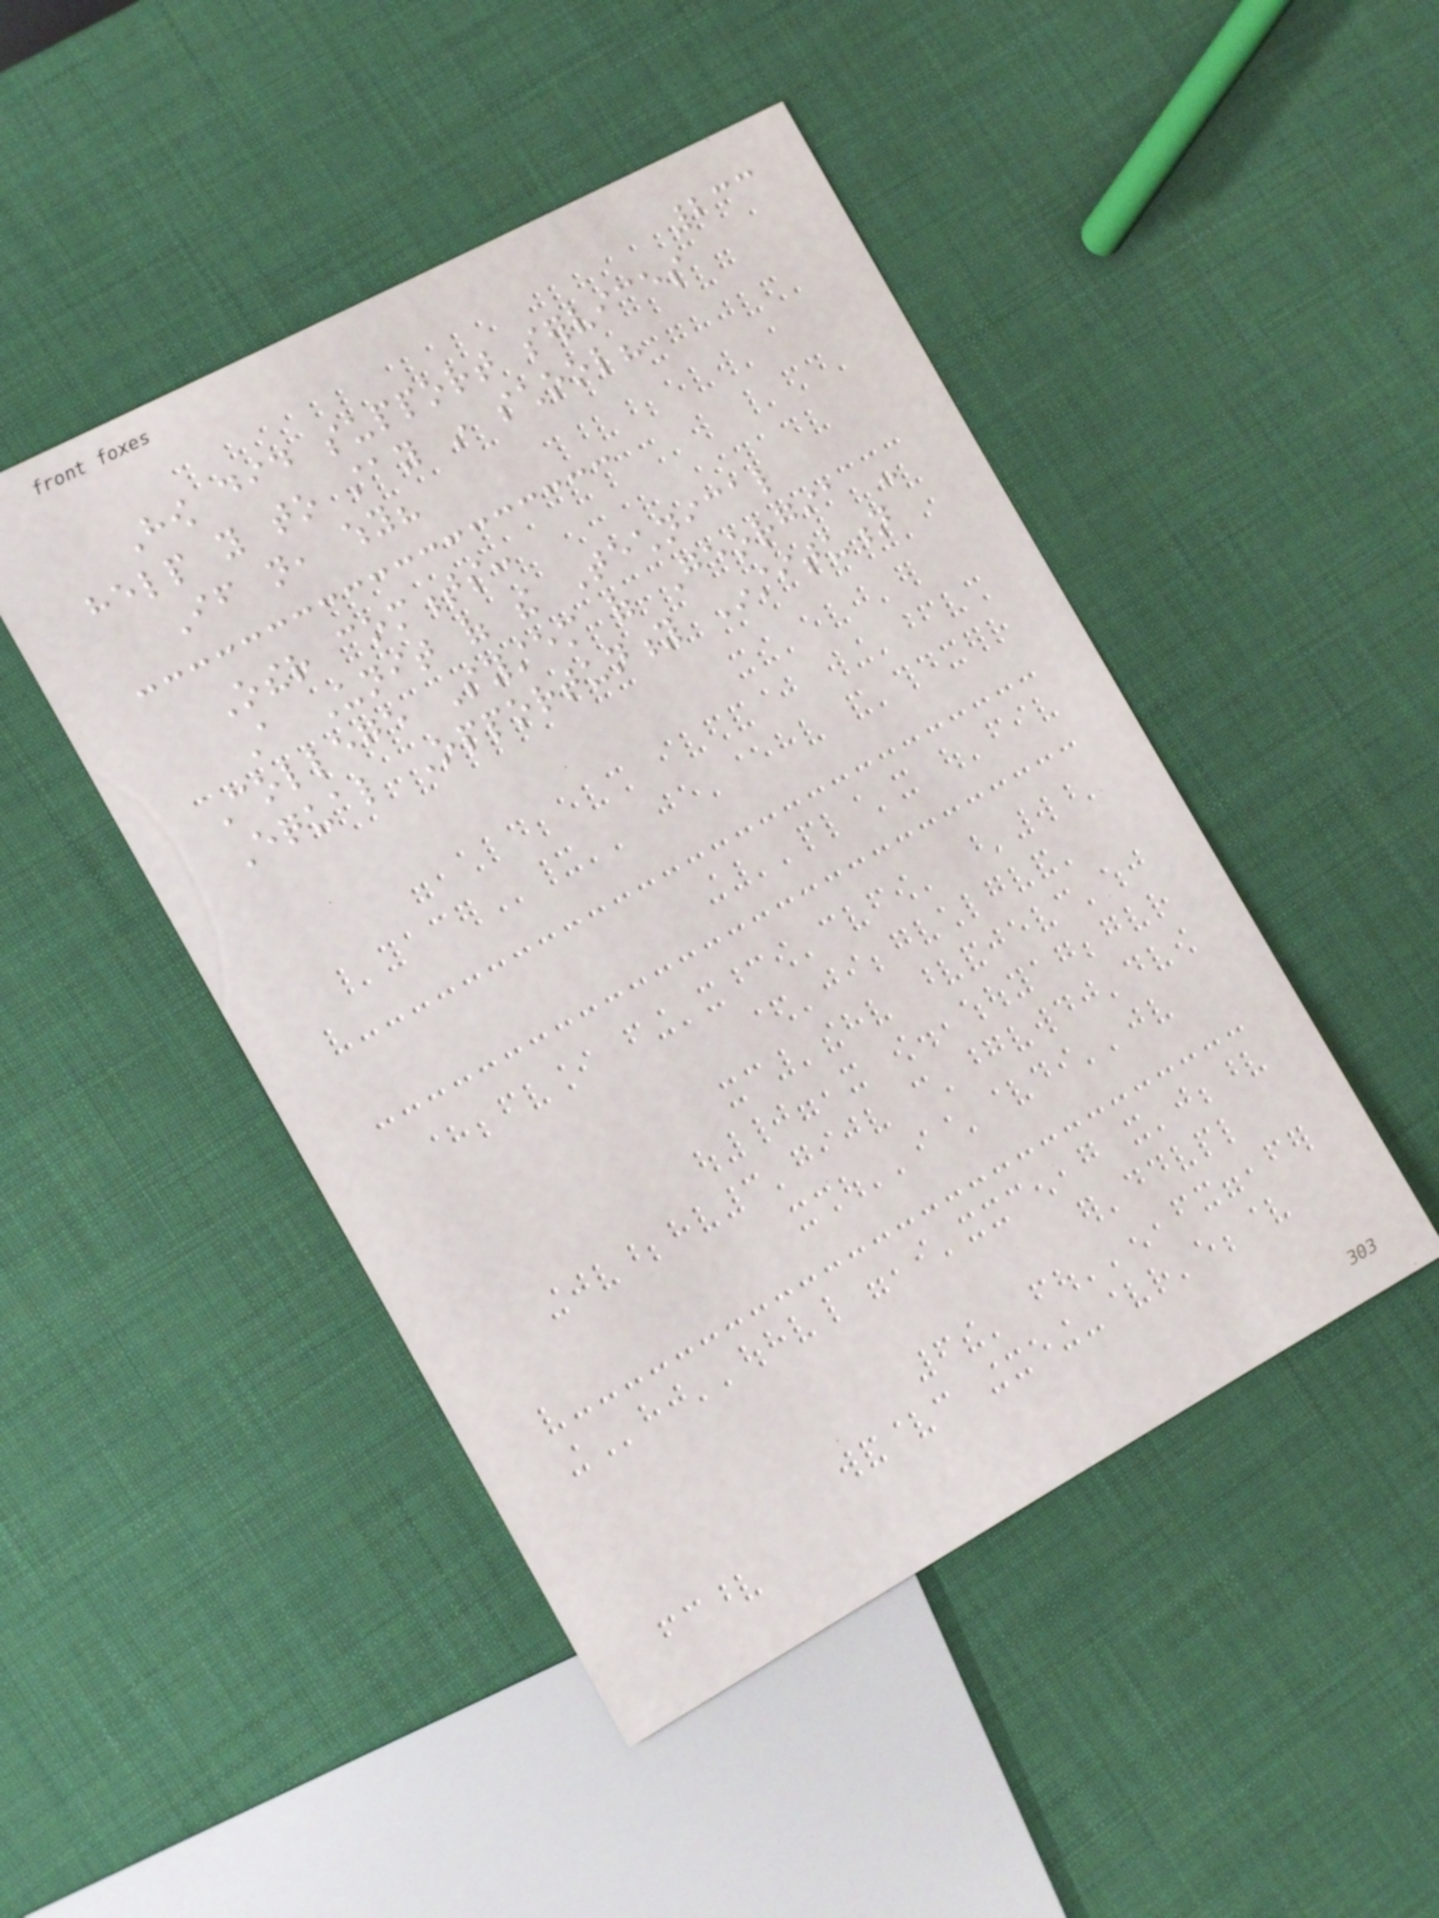233
How did support services
help you to stay in school?
If not, why?
Other comments:
A Unit of the Technical
College System of Georgia -
Equal Opportunity Institution
